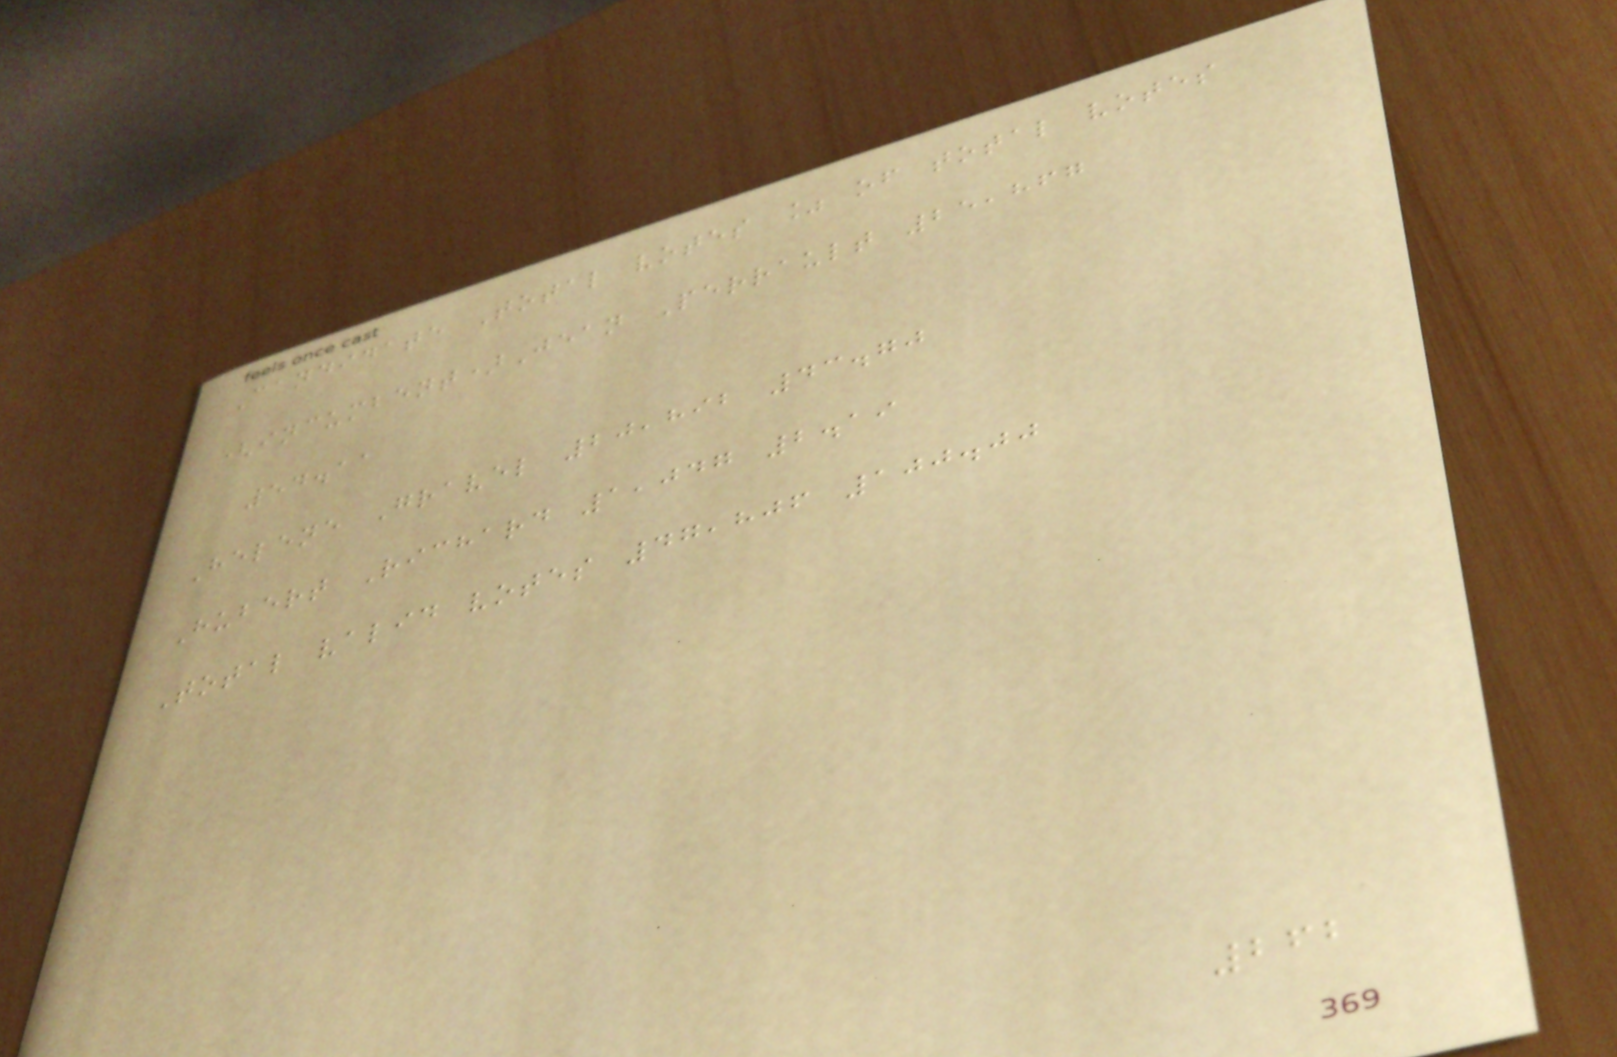Candidate Total votes % of total votes
(incumbent)Jean Perrault 25,867
54.11
Helene Gravel 20,892 43.70
Hubert Richard 1,047 2.19
Total valid votes 47,806 100.00
262
